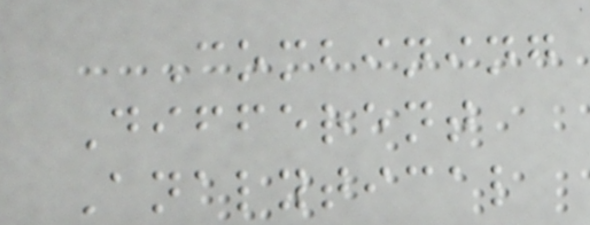Combining
Different
Analytical
